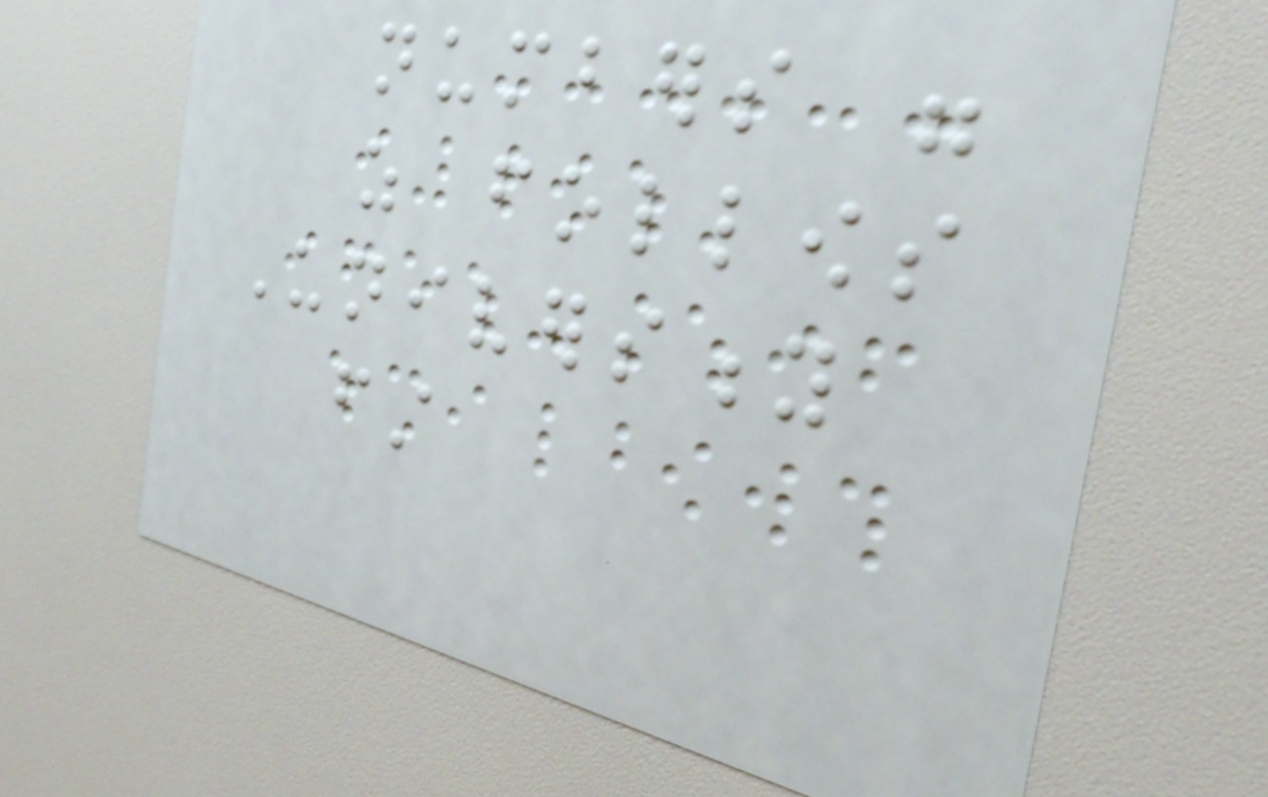numbers were
as follows
University
first
